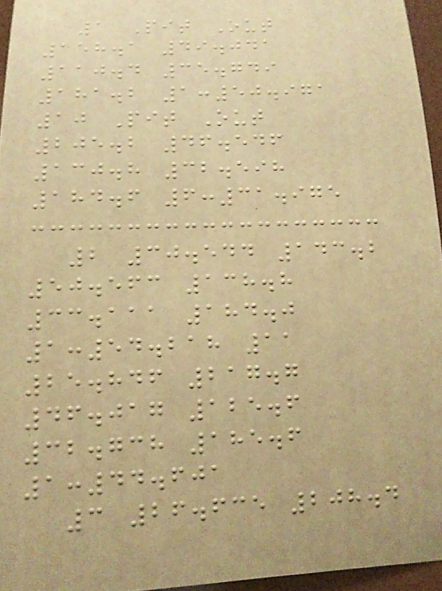1 Pit Out
158.1 49.041
110.4 35.749
181.2 1:50.971
10 Pit Out
205.2 46.546
130.8 32.598
184.6 6:31.975
2 30.544 143.2
50.563 138.8
33.111 184.0
1:54.218 11
25.846 217.7
46.017 125.6
32.738 185.6
1:44.601
3 26.635 208.4
